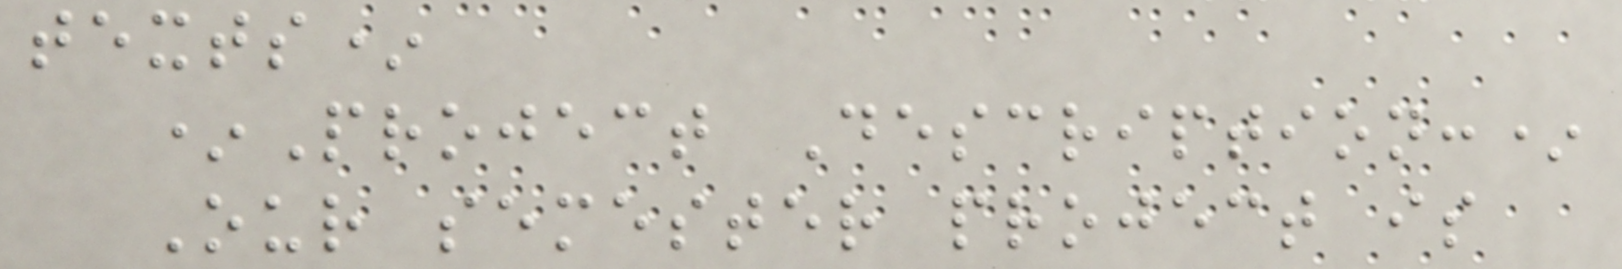texts*
*Project Description:*
Our semester project is
